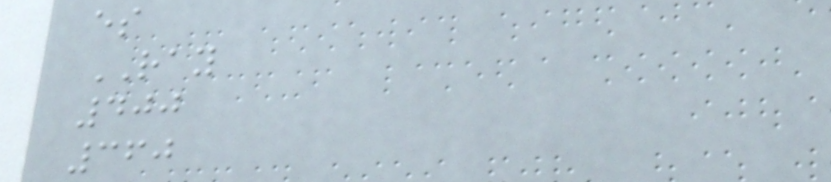es
RAY
400
360
